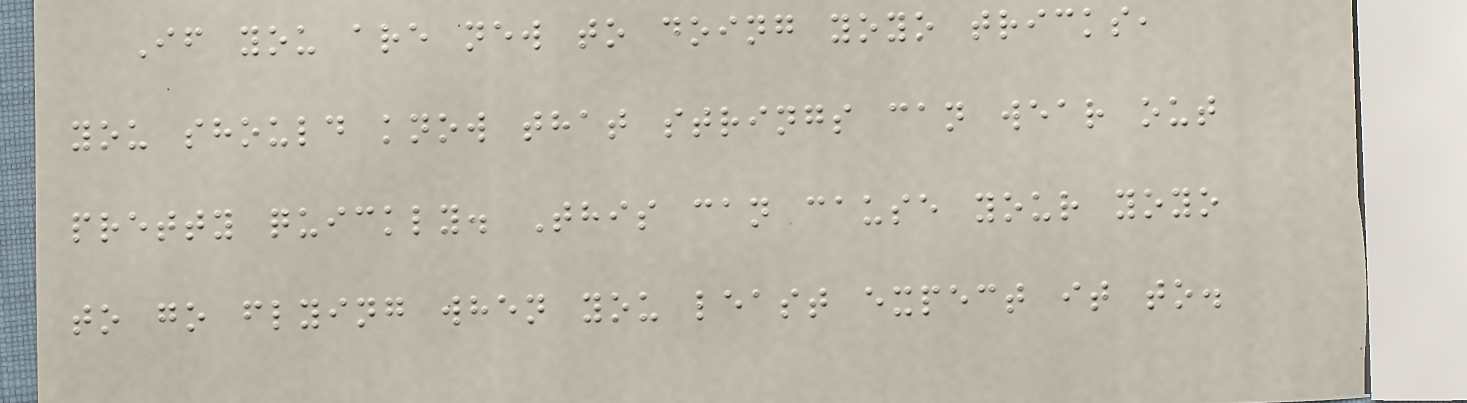If you are new to doing yoyo tricks,
you should know that strings can wear out
pretty quickly. This can cause your yoyo
to go flying when you least expect it to.
